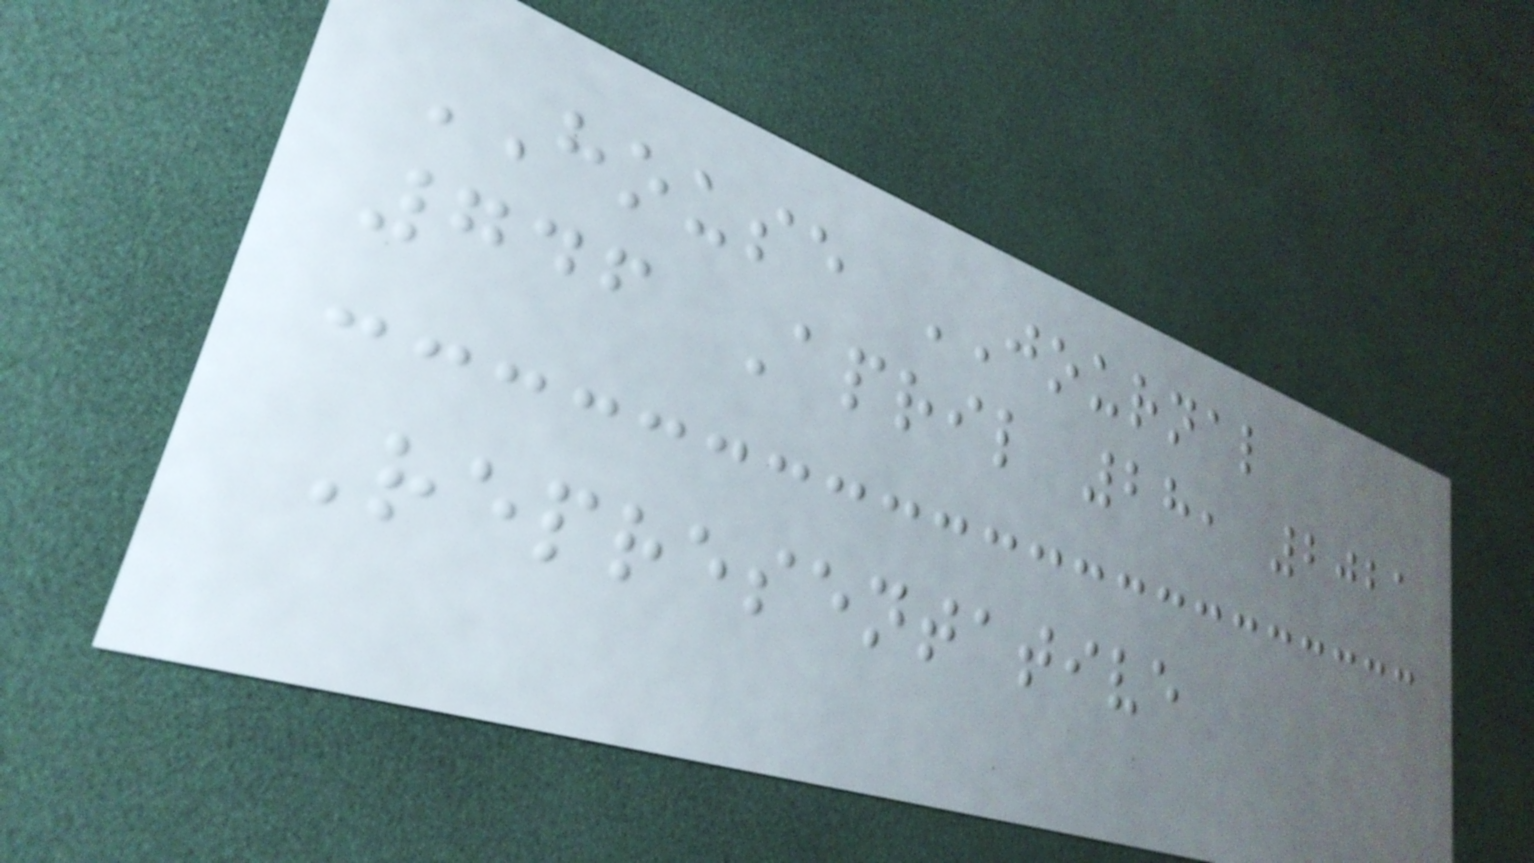HOUSE JOURNAL
746 April 28, 2021
Representative
